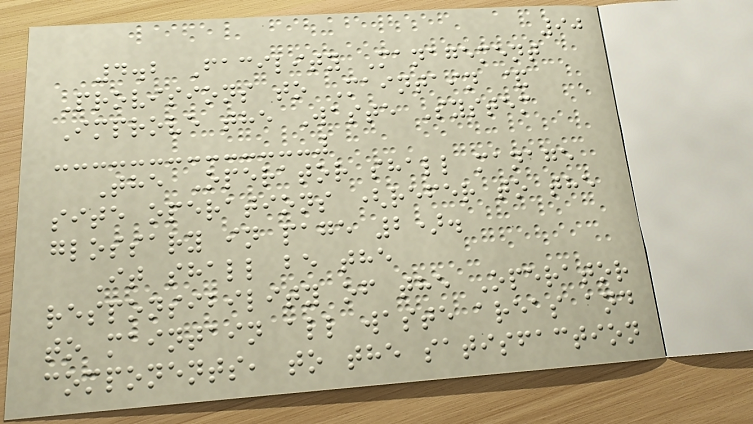90
4.2 Facility Management
Provisions to Maintain &
Improve the Waste System
The Operator shall manage
site operations (refer to the
glossary in page 2).
It shall be the
responsibility of the Operator
to maintain all waste areas and
components, to the satisfaction
